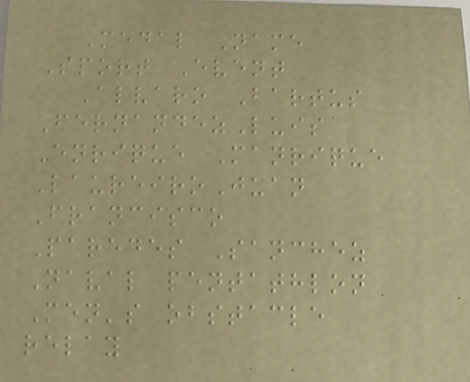Medal Name
Sport Event
Alvaro Bartus
FernandezLuis
Enrique Manrique
LaureiroJuan
Francisco
Paredes Sanchez
Naval pentathlon
Men's obstacle
relay
